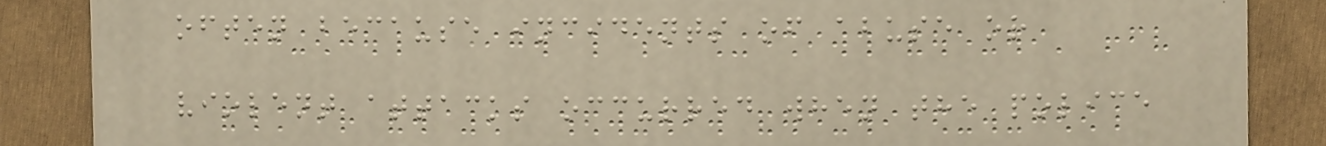often because incidents of abuse or
violent attacks occurred when the police
